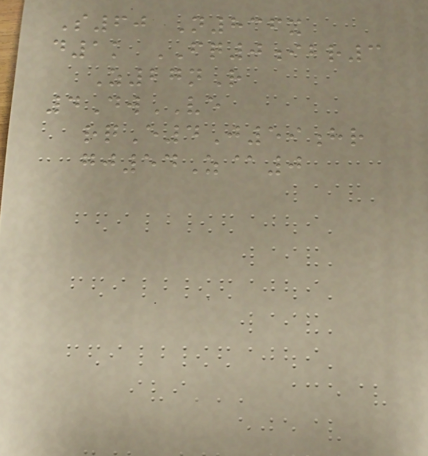S60 N836x
d1k FQ0ibr3
Z27nR
4DwVE
rqE4J59hr
gj54Z@0
